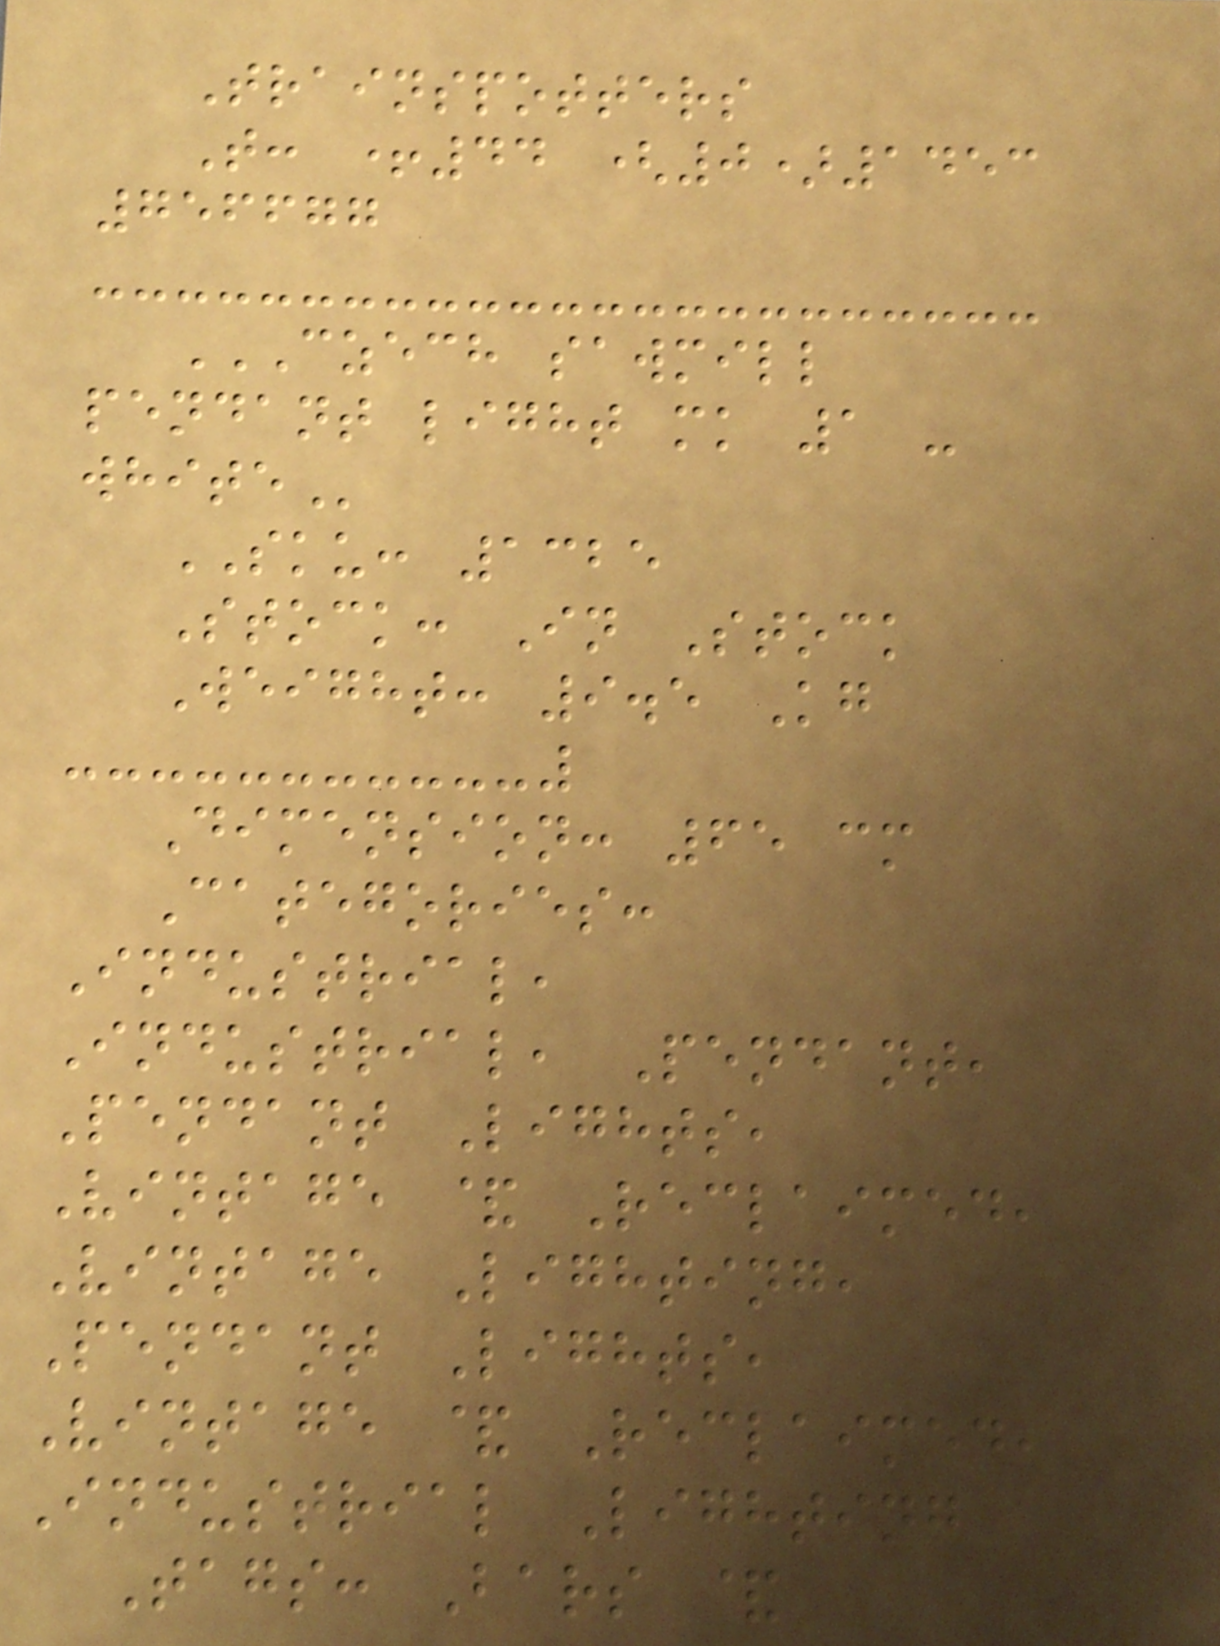Trainspotters
T: +44 (0)1453
756677
CZECH SAWMILL
PENDANT LIGHT MK 1 -
WHITE
SKU: 1325
Stock: In Stock
Weight: 9.5 Kg
Dimension: 65 cm
Categories:
Industrial,
Industrial, Pendant,
Pendant Lights,
Vintage & Reclaimed,
Vintage Lighting,
Pendant Lights,
Vintage & Reclaimed,
Industrial Lighting
Tags: Bars &
